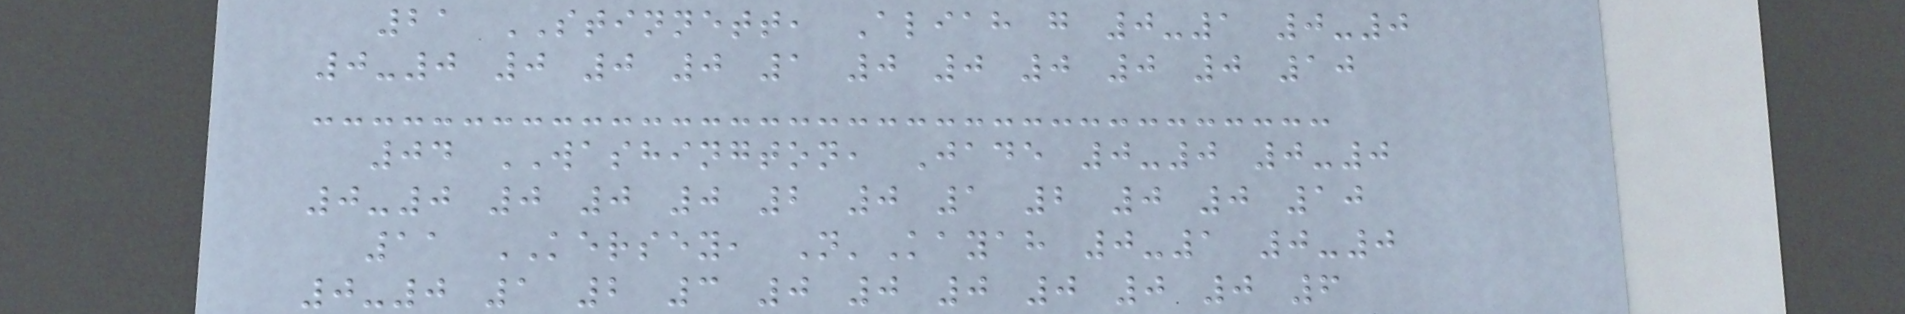21 STINNETT, Aliah g 0-1 0-0
0-0 0 0 0 1 0 0 0 0 0 10
04 WASHINGTON, Jade 0-0 0-0
0-0 0 0 0 2 0 1 2 0 0 10
11 KERSEY, N'Kayah 0-1 0-0
0-0 1 2 3 0 0 0 0 0 0 6
